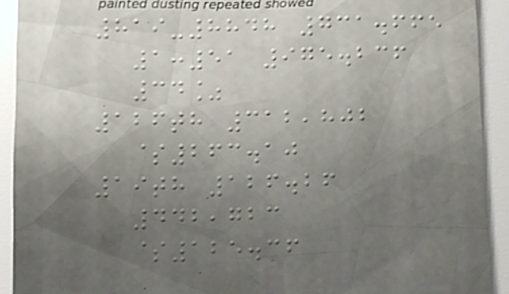819-8848 731.665
1:51 975.236
34%
126th 312,802
$263.10
19th 126.26
442,723
$125.36
